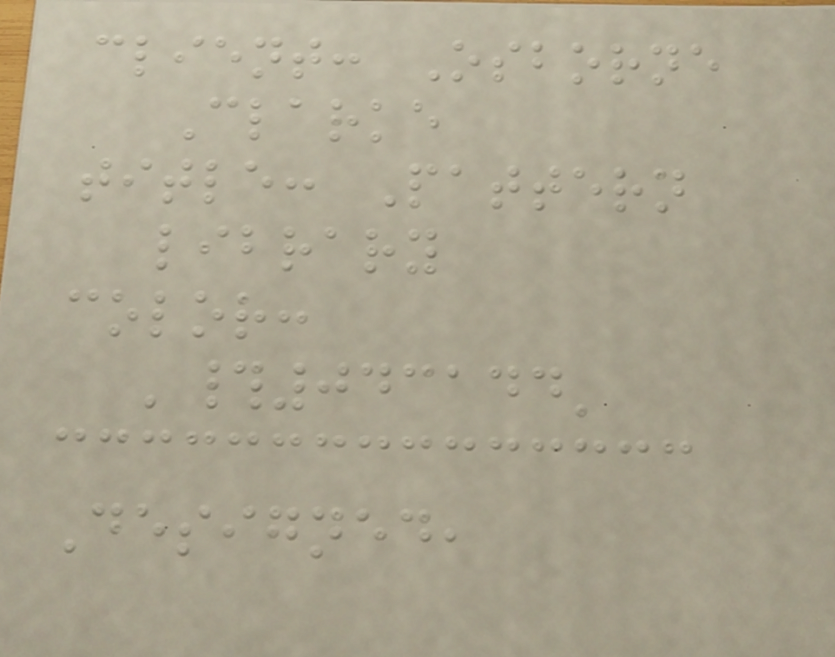client: Osborne
Clarke
title: Pattern
library
color:
'#043144'
Designed,
